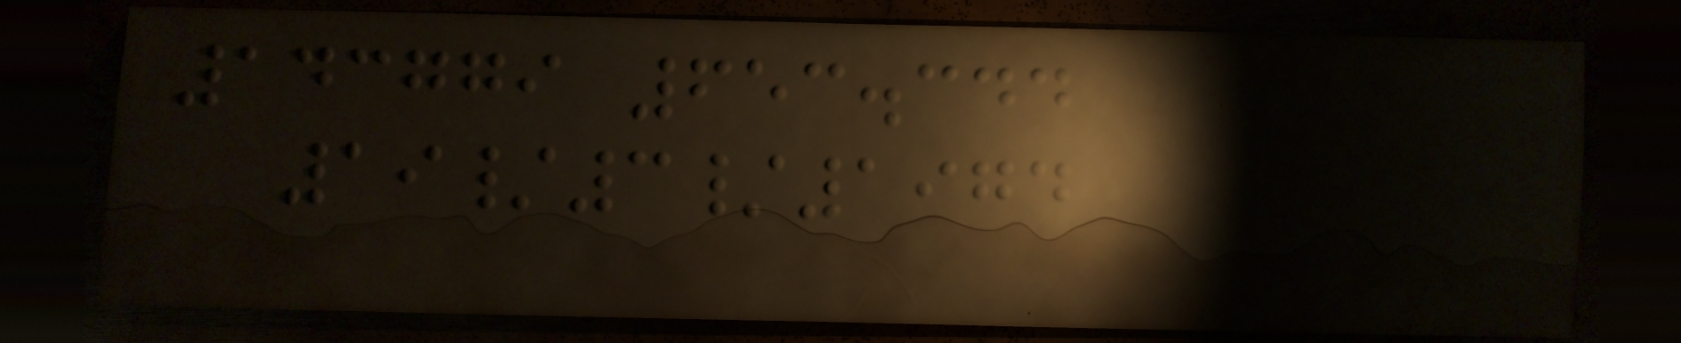143779 653.344
19/3/1974
